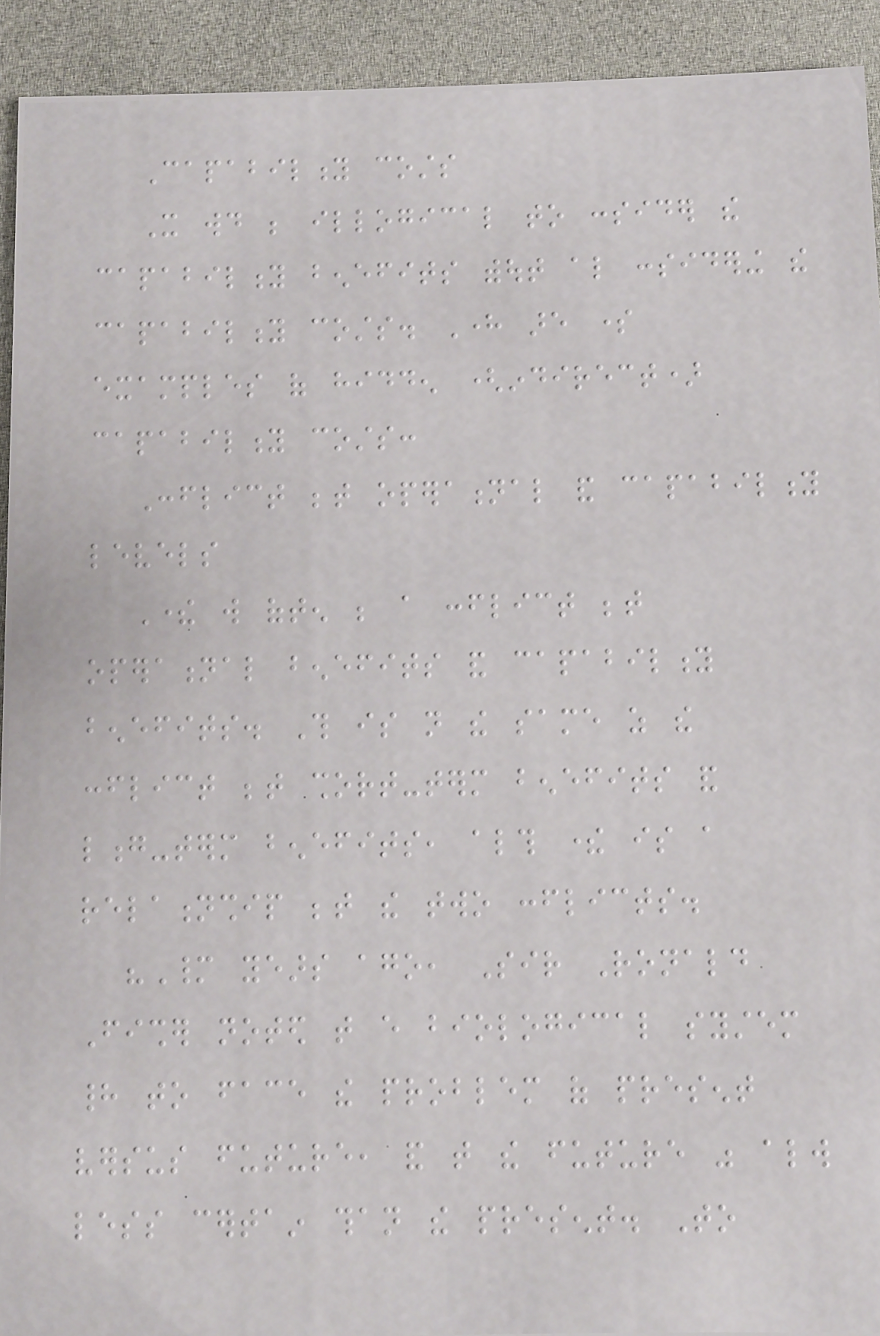Capability costs
It would be illogical to consider the
capability benefits without also considering the
capability costs. Here are some
examples of hidden (indirect)
capability costs:
Conflict between operational and capability
levels
There will often be a conflict between
operational benefits and capability
benefits. This is not the same as the
conflict between short-term benefits and
long-term benefits, although there is a
relationship between the two conflicts.
"Many years ago, Sir Ronald
Fisher noted that every biological system
had to face the problem of present
versus future, and that the future was always
less certain than the present. To
